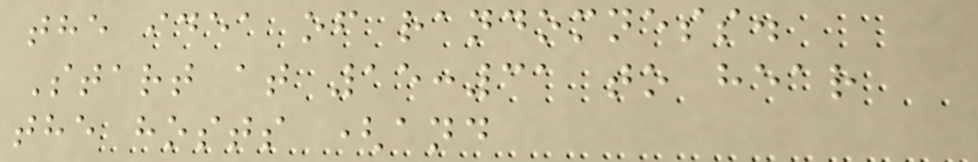the idea of randomness.
Start at 15:31 to hear
the hosts (and
